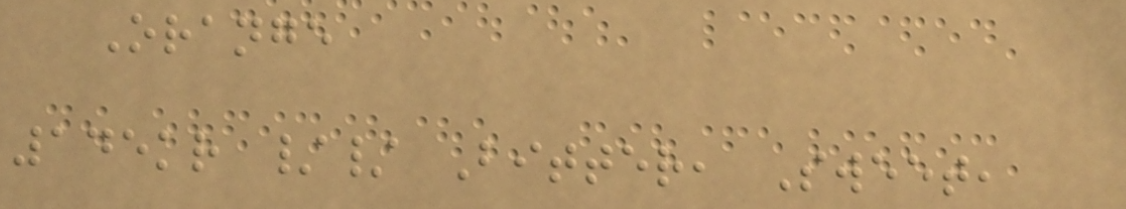Orange
145kr // Bitter, Sweet,
